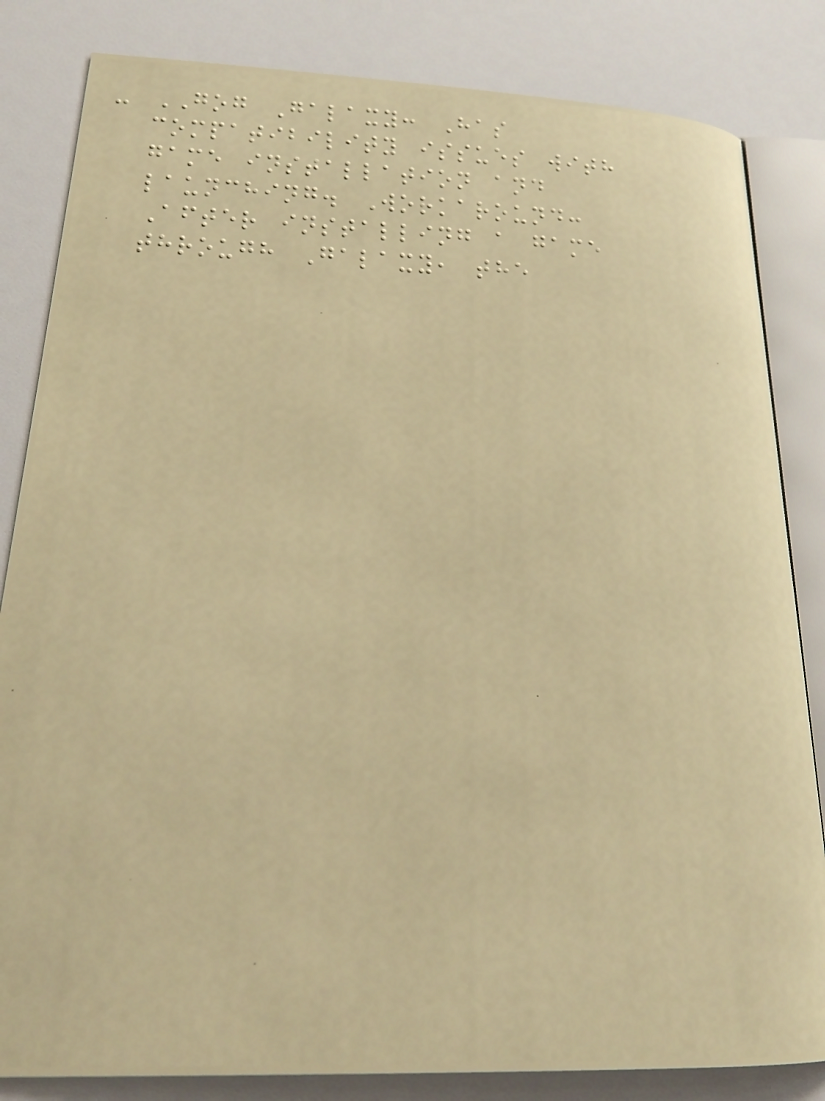- GOG Galaxy: Has
compatibility issues with
game installation and
launching. Workaround:
After installing a game
through Galaxy, the
